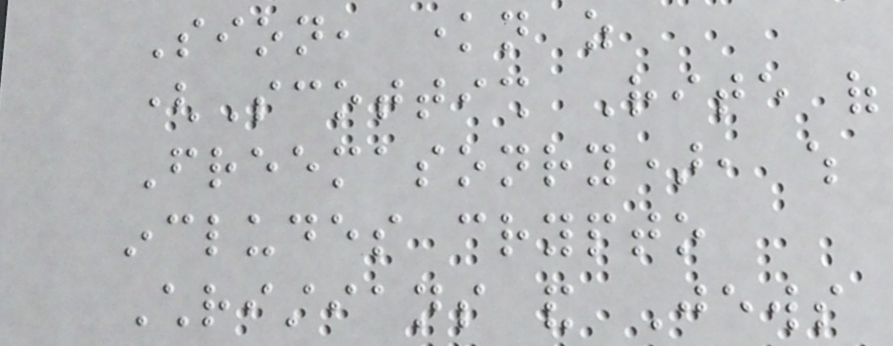Sion, known as
(Scottish Rite of
Freemasonry), which
includes crypto
Christians and Jews
